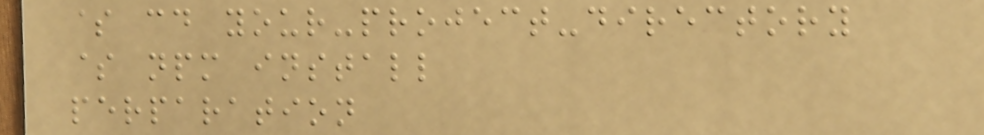$ cd your-project-directory
$ npm install
perparation
